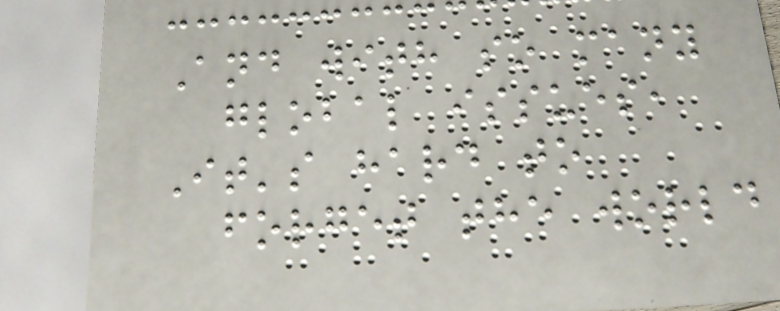And with so many
global issues,
It's hard to
forget the world
